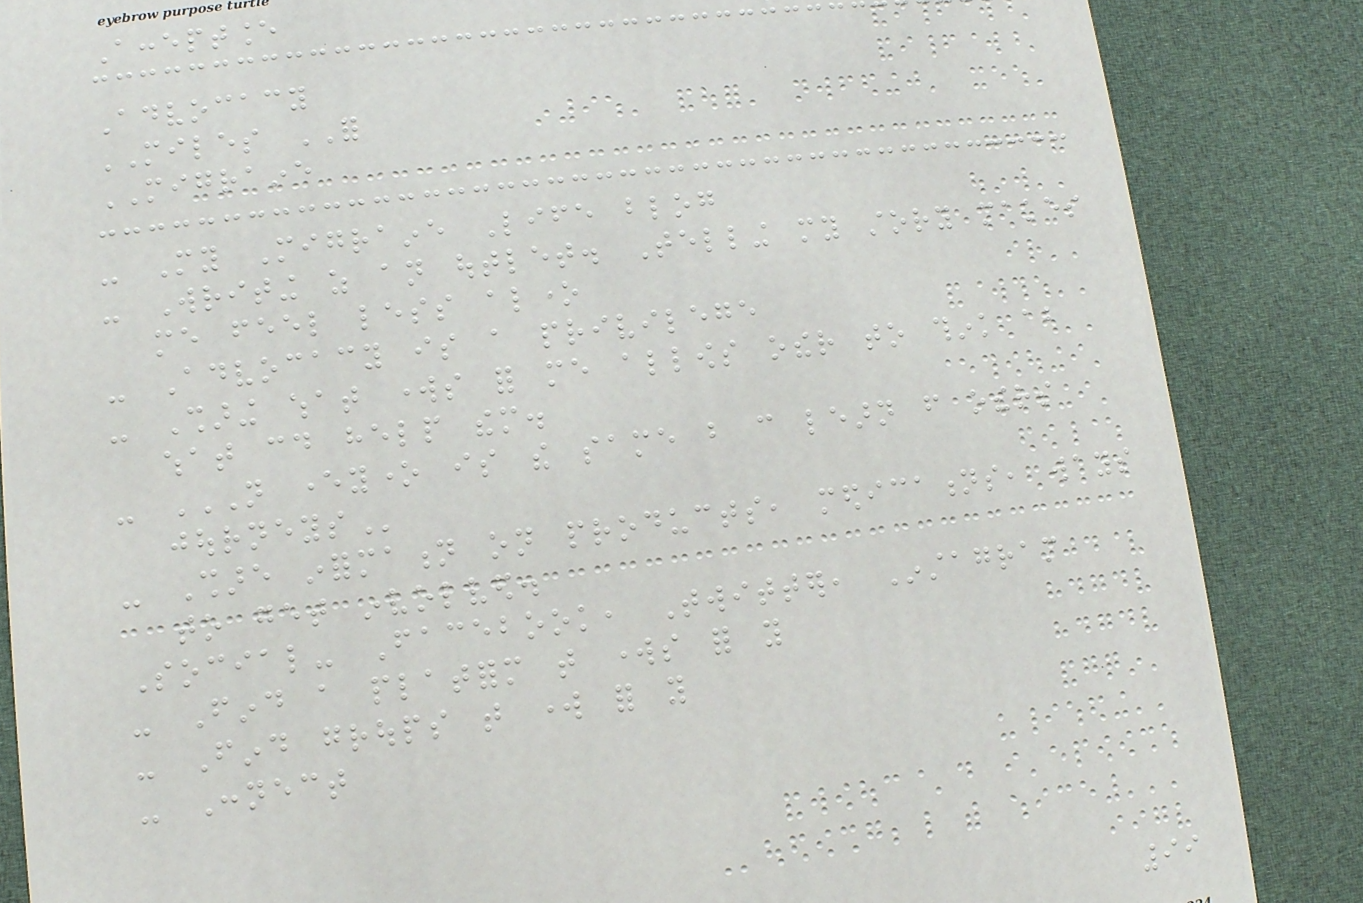Acceptance
Advocacy
MILES FOR
MIGRAINE
- My Migraine Life blog
- Writing as an outlet. Telling my story makes
me feel less alone
- Advocacy is a privilege
- Sharing what works for me allows other to think about
what could help them.
- NOT EVERYONE IS THE SAME BUT CAN LEARN FROM OTHERS
JOURNEYS
- Share information on products, medications, ways
to get involved.
Social- Facebook, Twitter, Instagram
- Find a platform that works for you
- Find groups that work for you
- Connect
99
